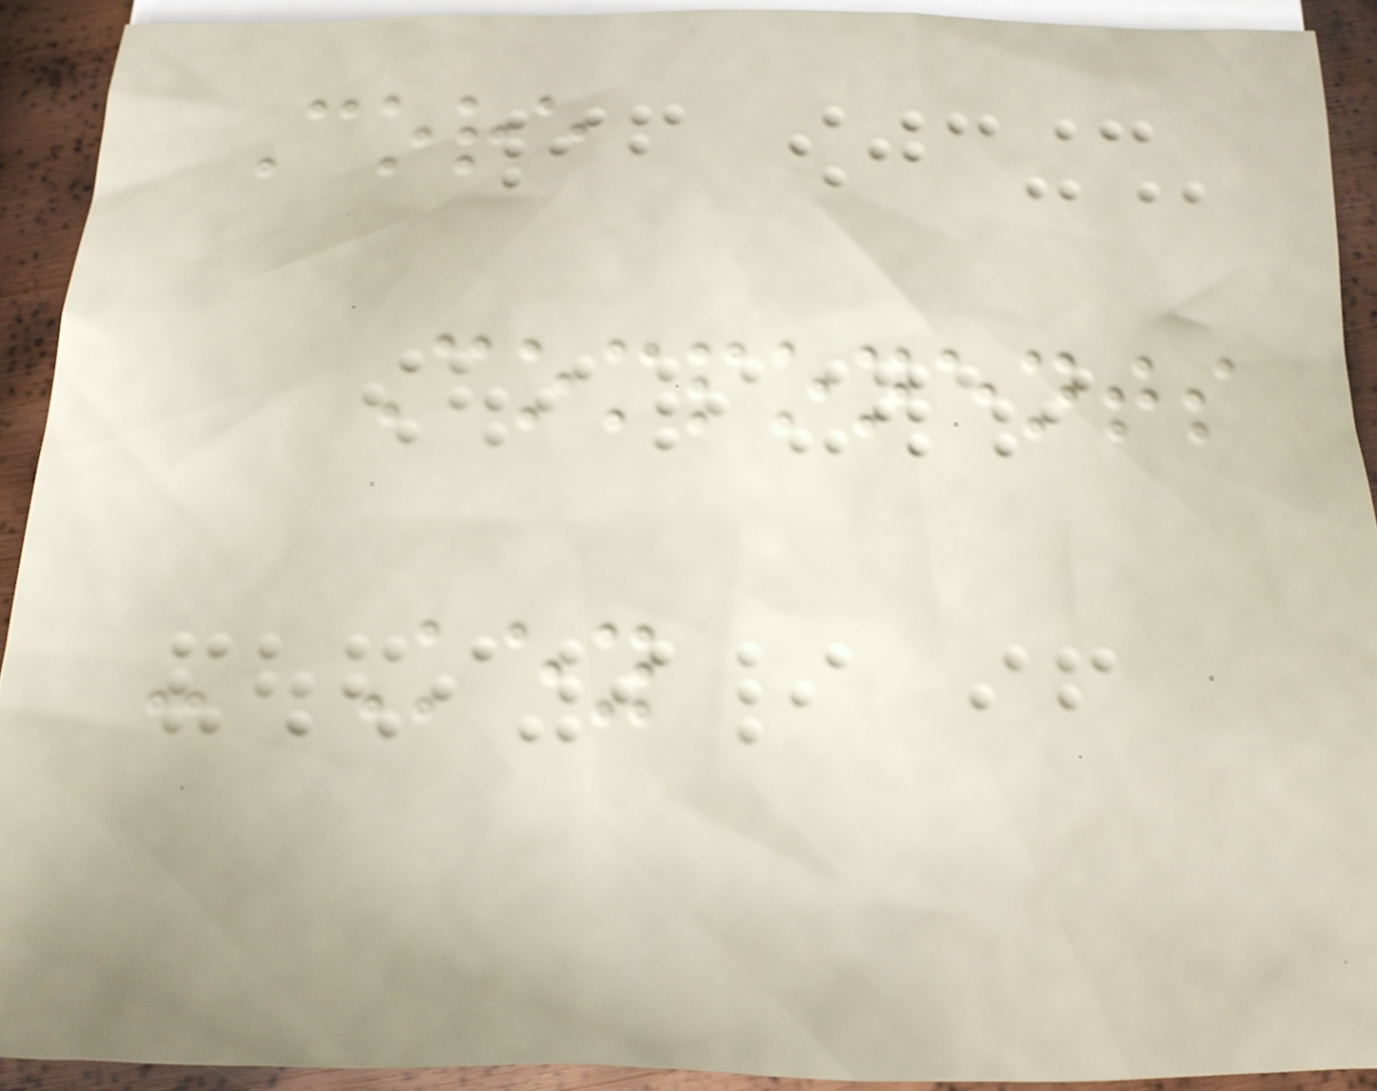Core
Components
- Key
